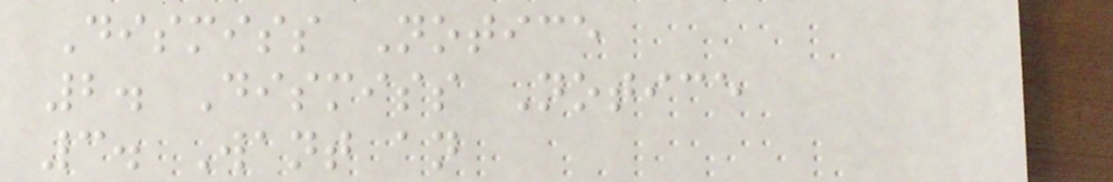Dismiss Notice
2. Dismiss Notice
3. Want an
